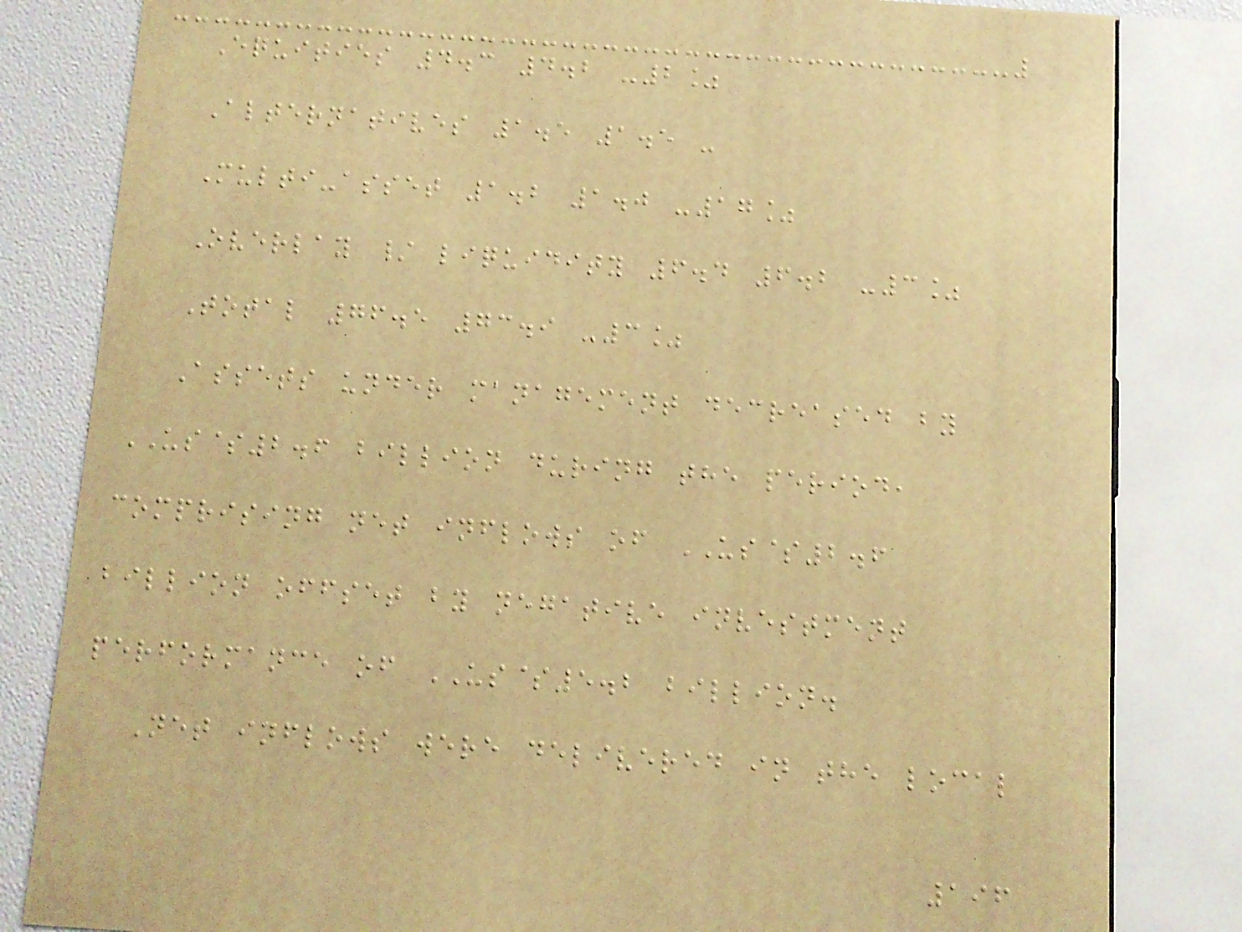Equities 4.3 4.2 -2%
Alternatives 1.5 1.5 -
Multi-asset 1.2 1.0 -17%
Overlay / liquidity 6.4 6.2 -3%
Total 76.5 73.9 -3%
Assets under management decreased by
US$2.6 billion during the period,
comprising net inflows of US$2.6
billion offset by negative investment
performance of US$5.2 billion.
Net inflows were delivered in the local
196
